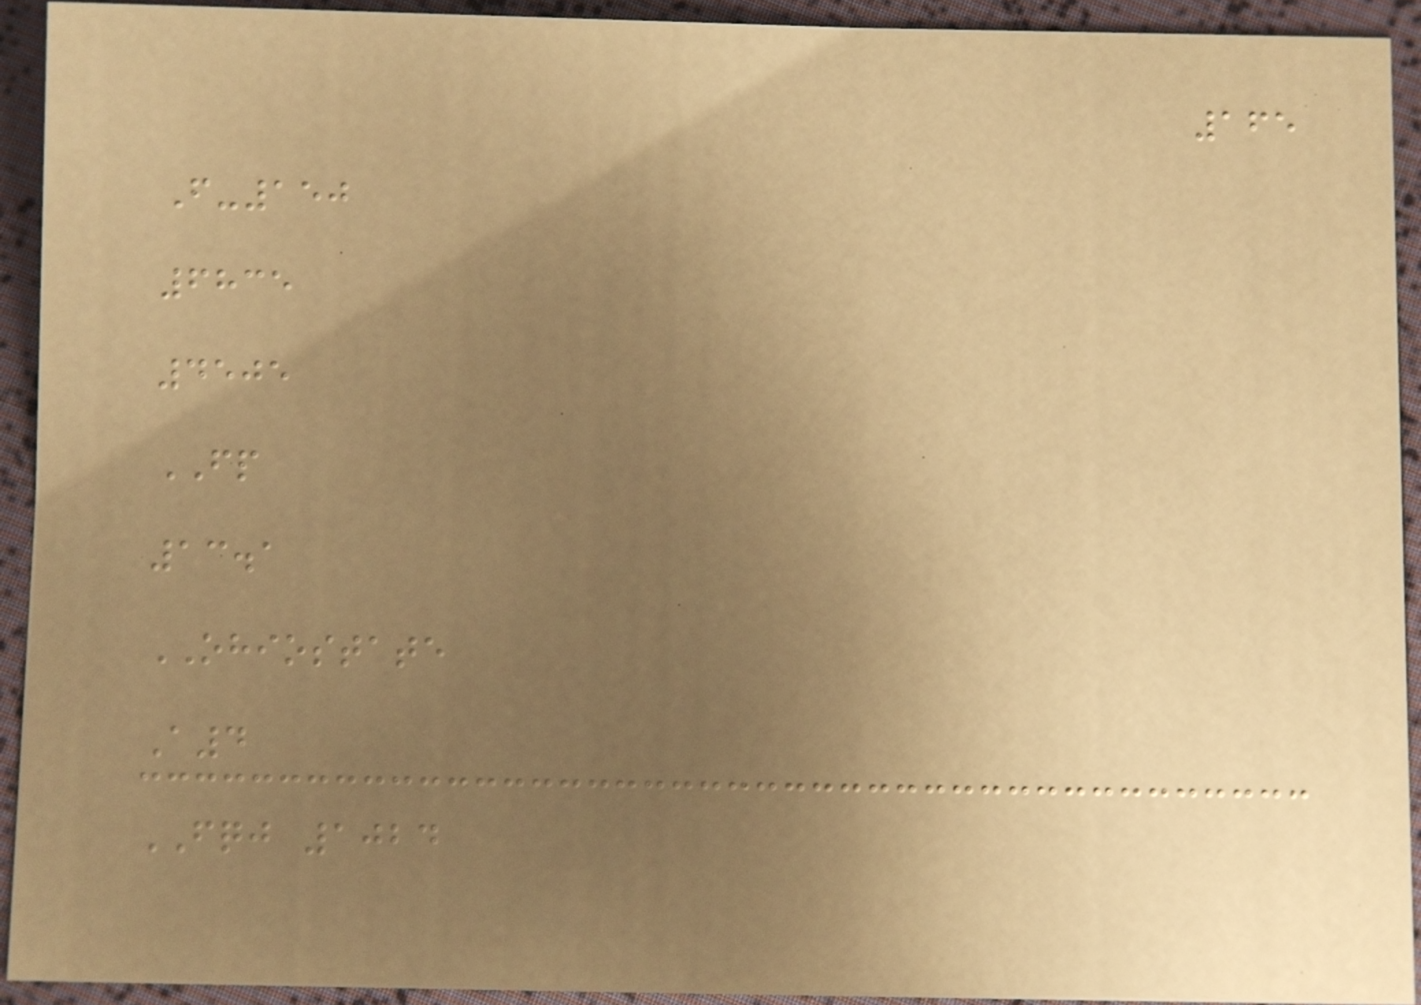165
F-150
6835
4505
FP
13.1
OHIOSTATE
A4
FQJ 1024
